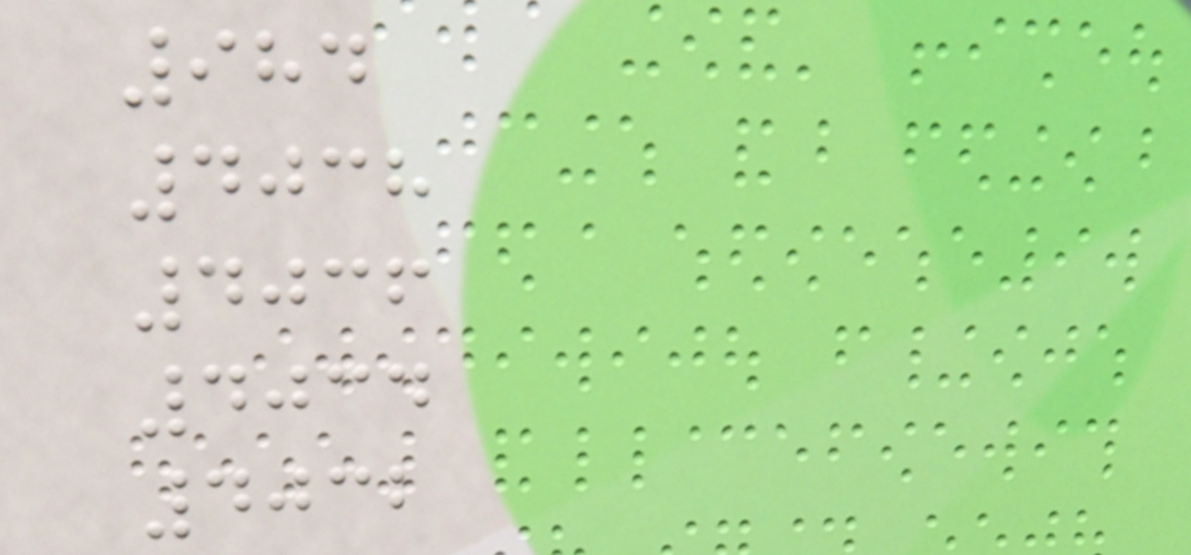984
4038
4036
4034
4032
